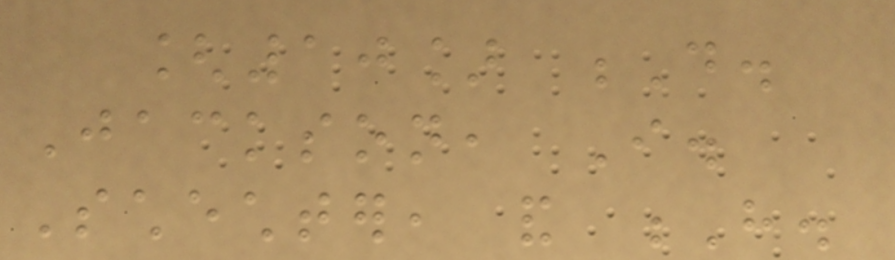[10] D.
Jackson, I.
Schechter, and H.
